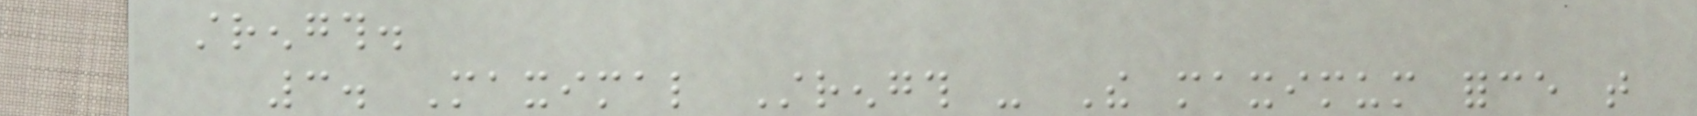strength.
3. Maximal Strength - The maximum force that
